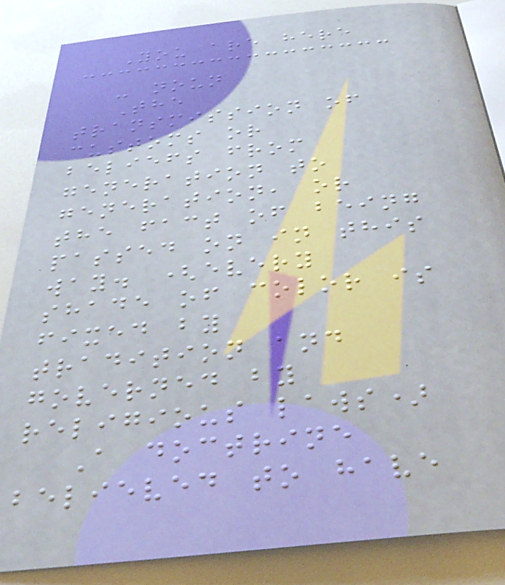You are here
- noun
The
transmission of
customs or
beliefs from
generation to
generation, or
the fact of being
passed on in this
way. (every
shade of color is
fixed by
tradition and
governed by
religious laws)
A doctrine
believed to have
